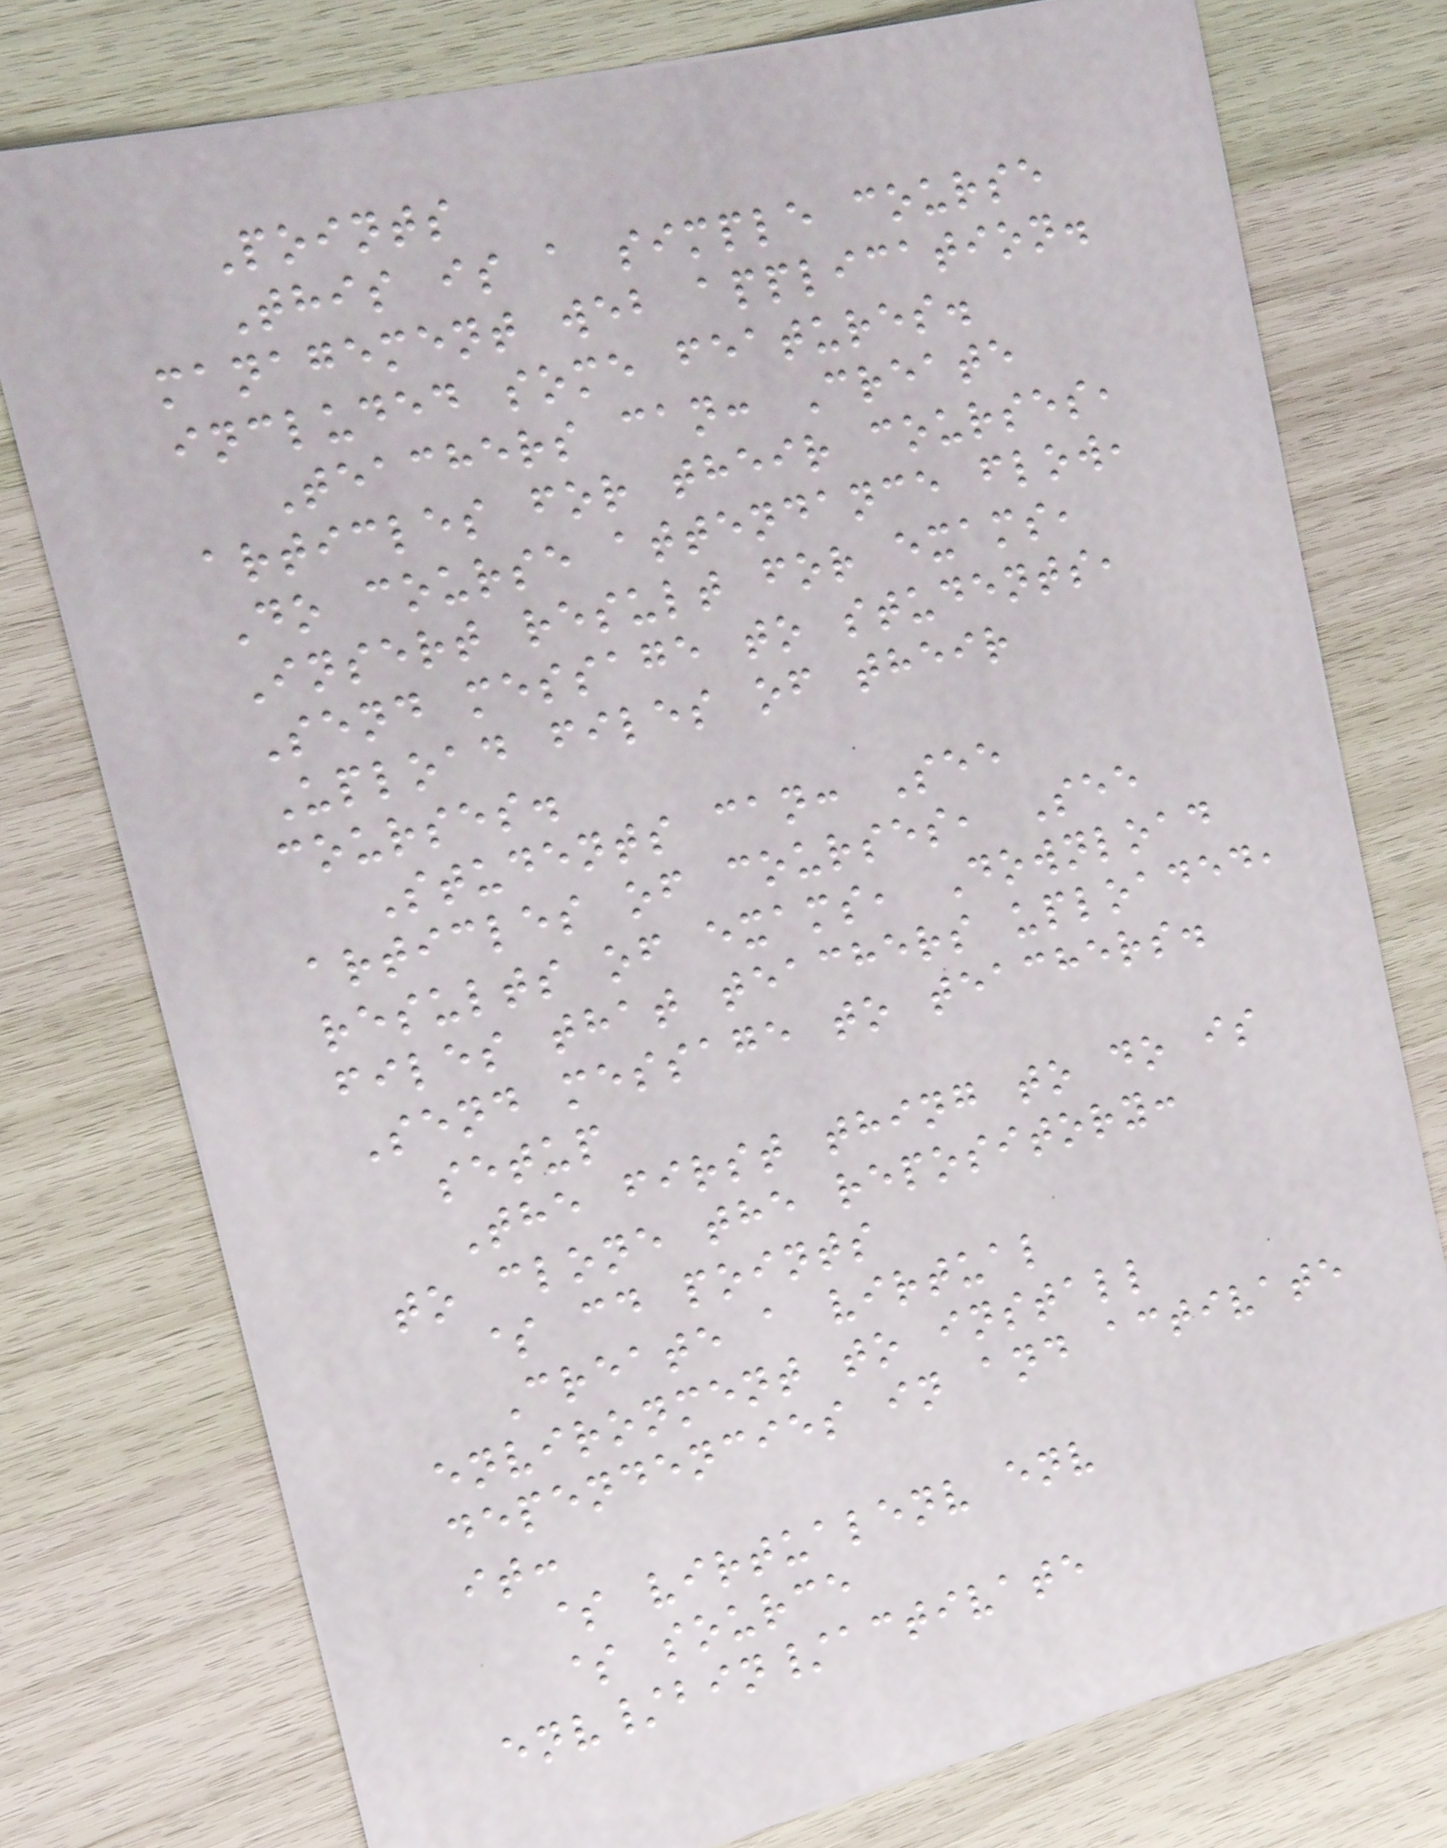Points
This is a simple course
management web application.
included some features.
Teachers can: Create
articles for their courses,
Do course attendance flow,
Insert result for exams,
Send message to students,
Upload files of their
courses.
Students can: See
articles of courses, See
results of exams, Download
files that teachers uploaded,
Send message to teachers.
setup
The first thing to do is
to clone the repository:
$ cd points
Create a virtual
environment to install
dependencies in and activate
it:
$ virtualenv env
$ source
env/bin/activate
